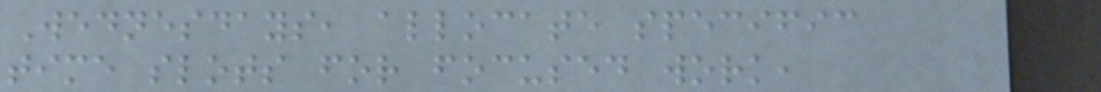Wednesdays, allocate specific
time slots for focused work,
